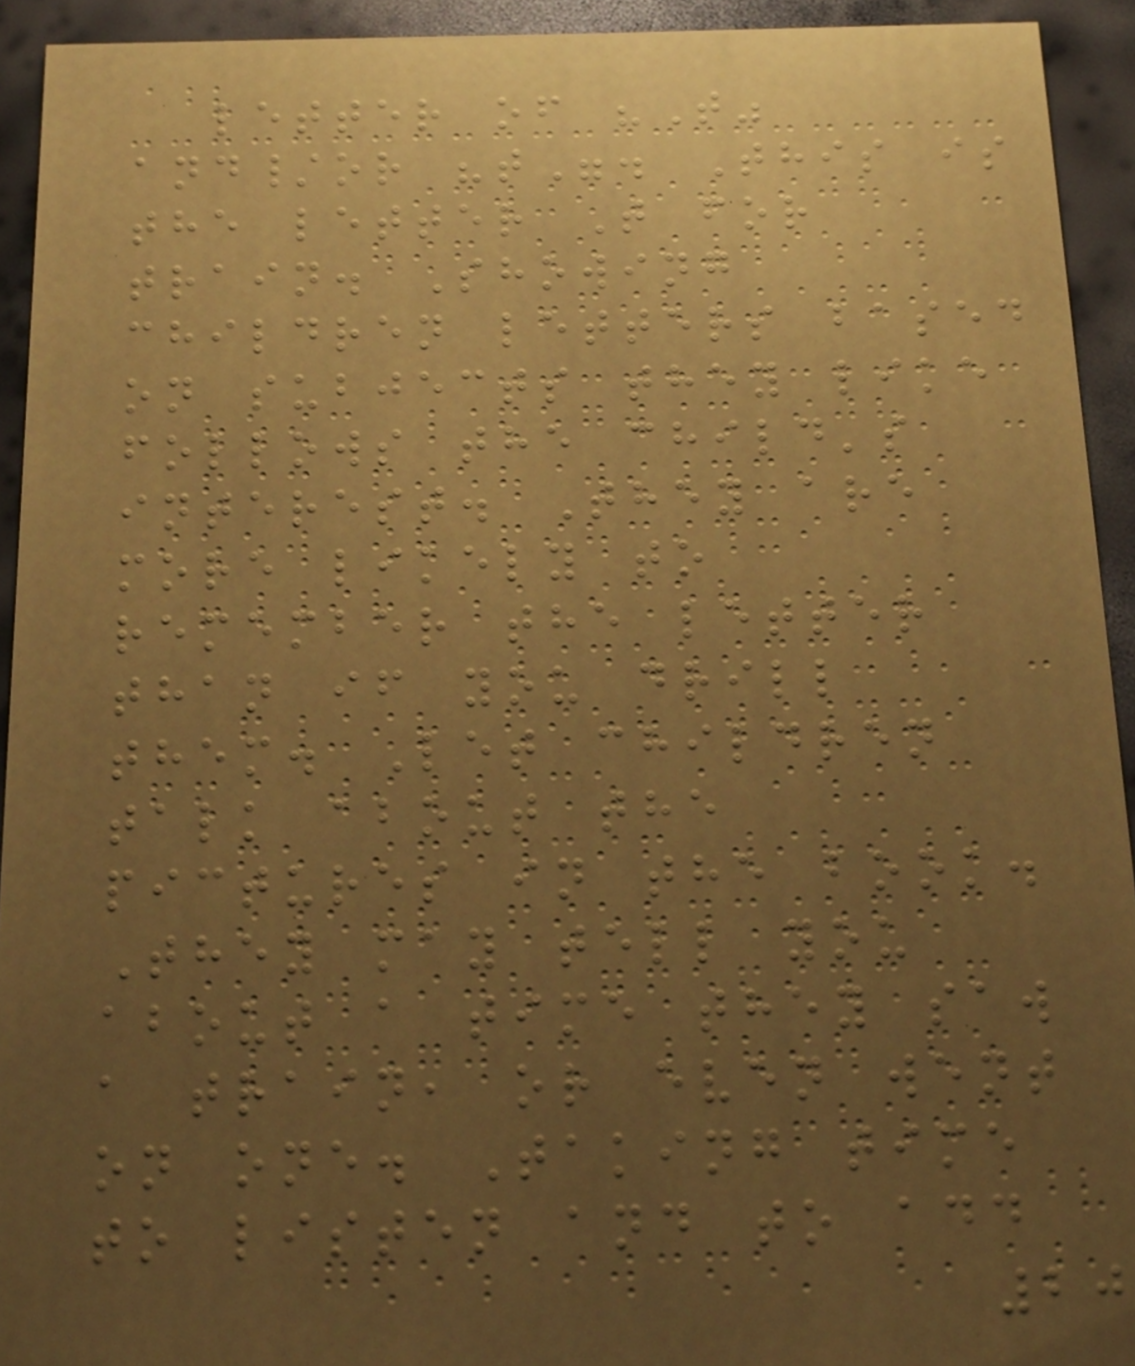letter of "T"
and/or "t". This is
the letter T for
train. Showing
children letters based
on subjects they like
follows the child's
interest. They are
more likely to
remember the letter
than if you drill
them. Let children
talk about the
pictures in the book.
They may tell you
about a time they saw
a train, or even went
on one. Taking time
to listen and to add
20
